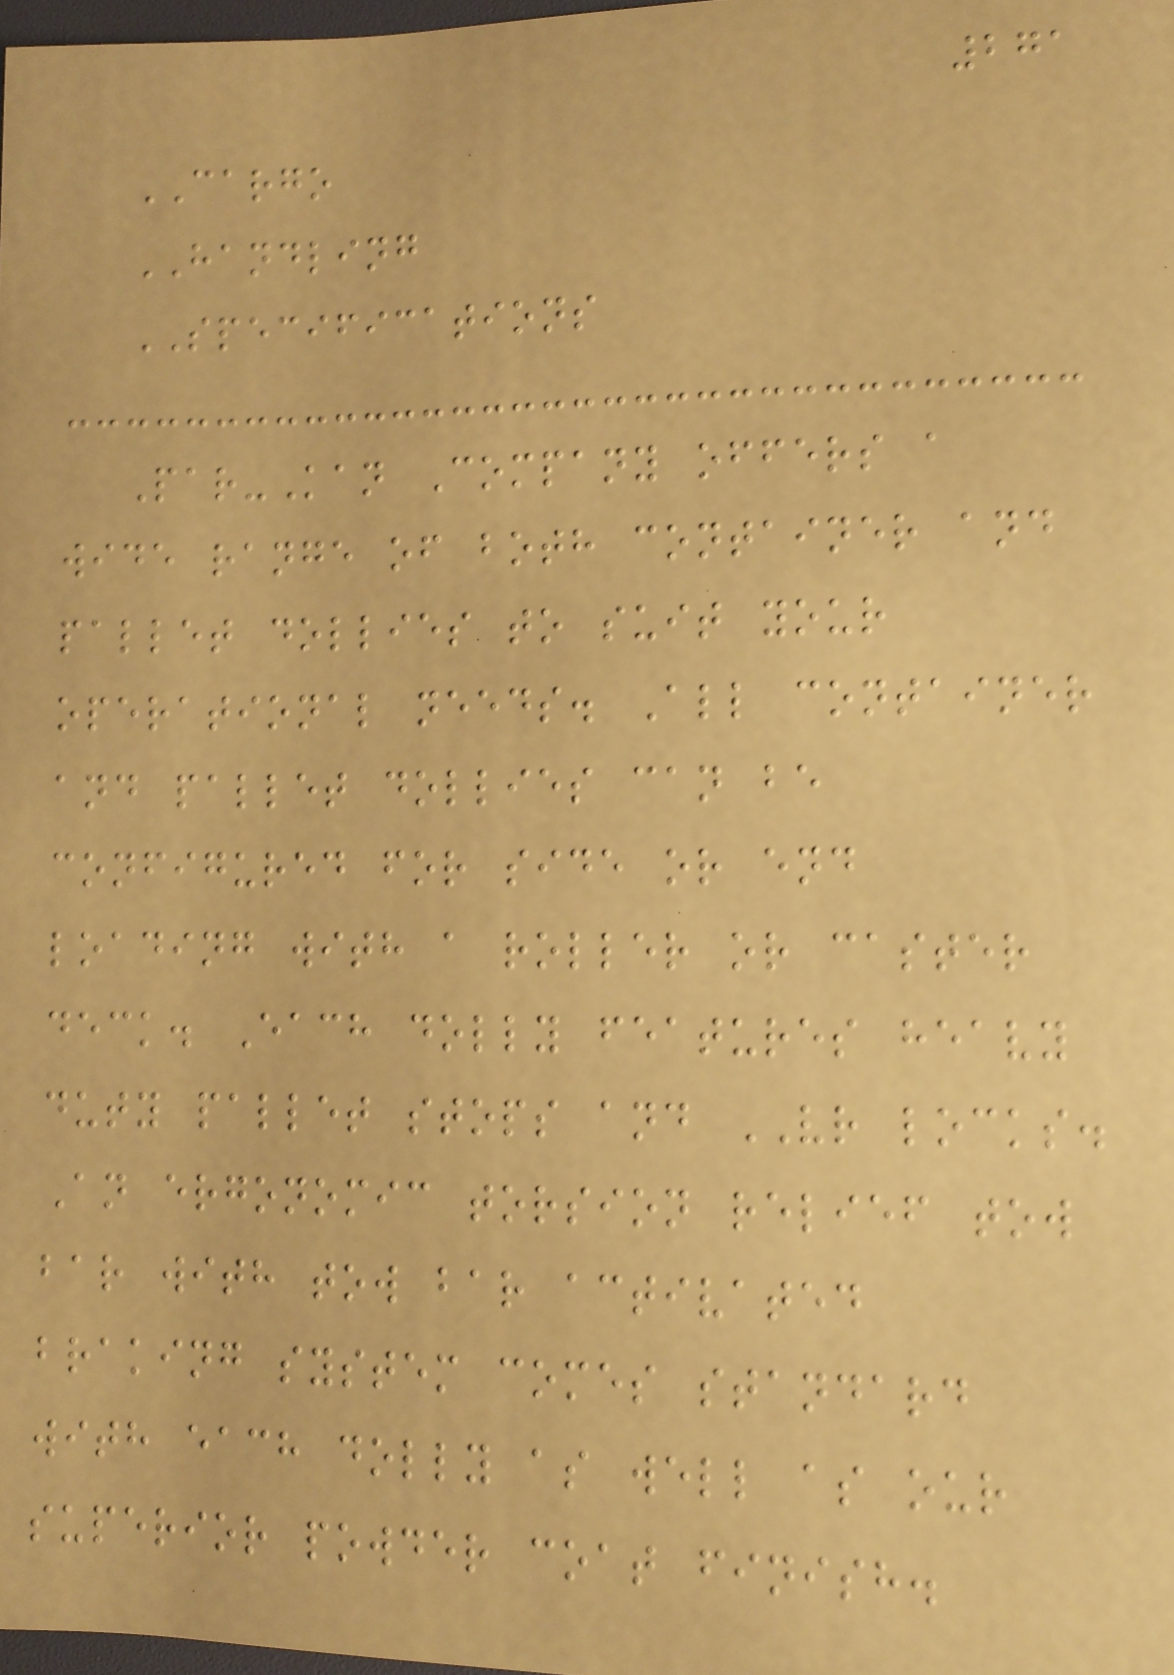271
CARGO
HANDLING
SPECIFICATIONS
Par-Kan Company offers a
wide range of both container and
pallet dollies to suit your
operational needs. All container
and pallet dollies can be
configured for side or end
loading with a roller or caster
deck. Each dolly features heavy
duty pallet stops and VR locks.
An ergonomic torsion relief tow
bar with tow bar activated
braking system comes standard
with each dolly as well as our
superior powder coat finish.
